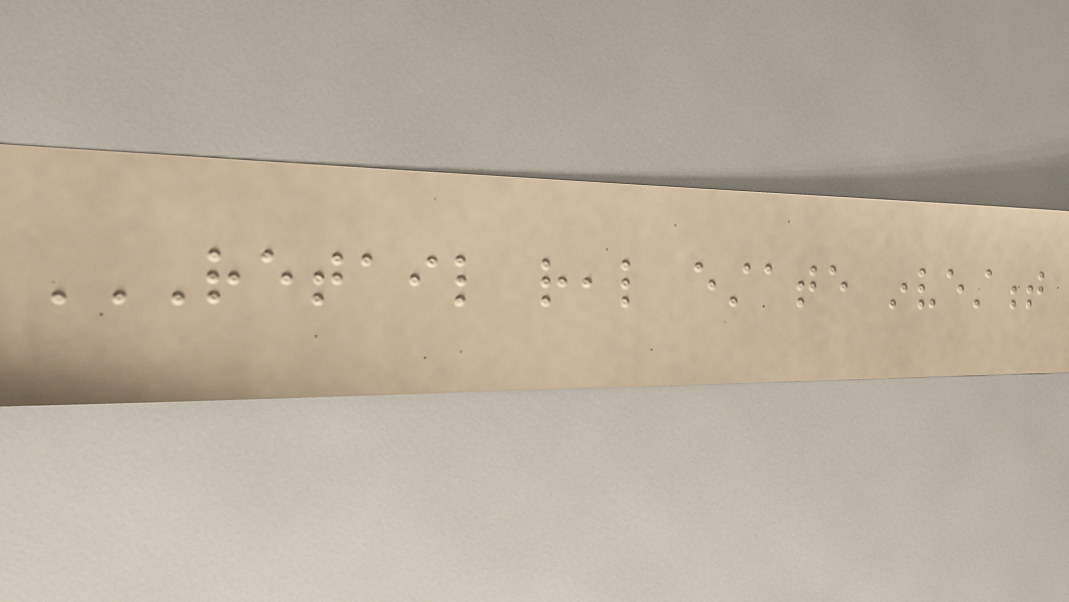RETAIL REAL ESTATE INVESTMENT
